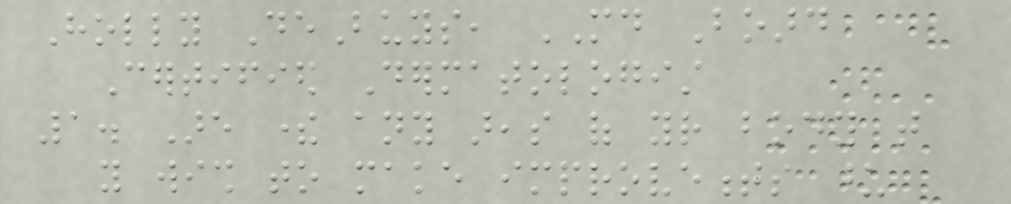Holly DeBuys, MD Board
Certified Dermatologist
1. Are there any areas of your body that
you wish to make improvements upon
